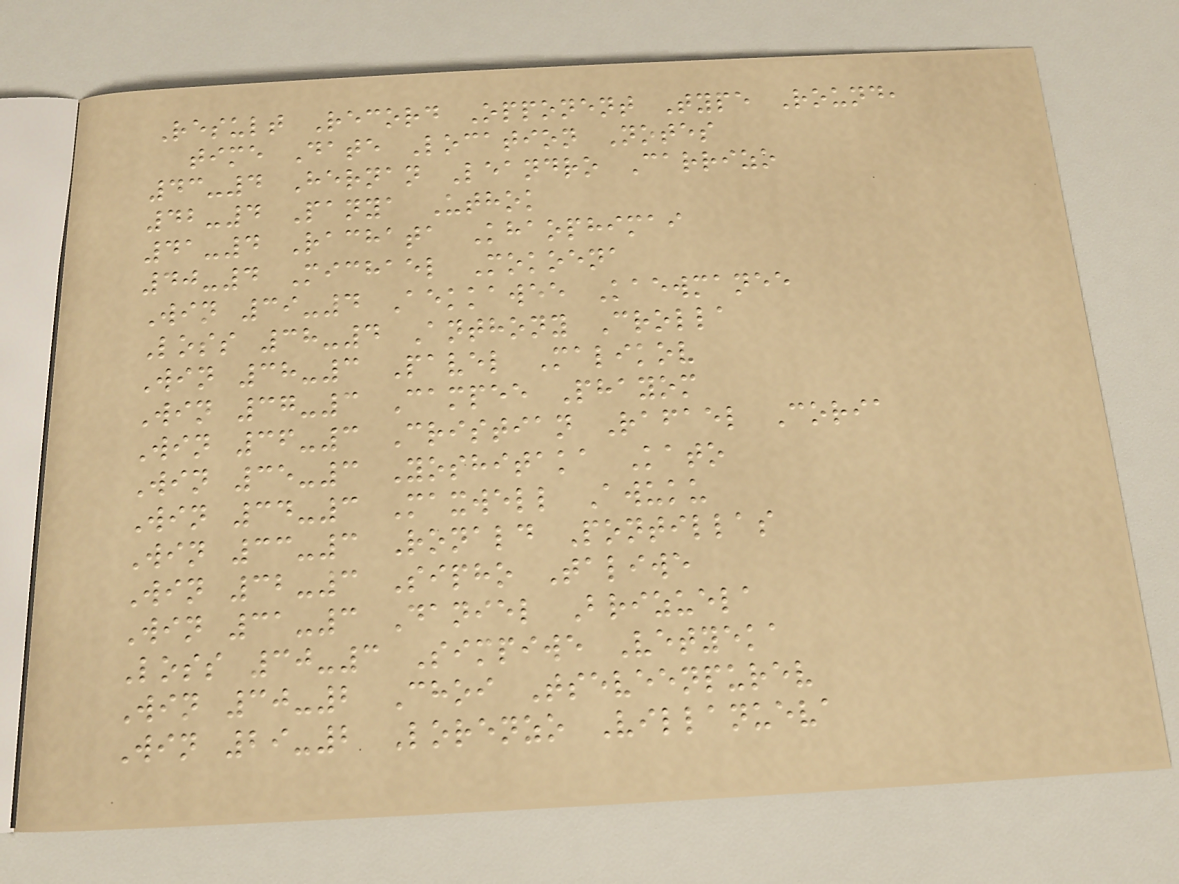Result Record Opponent Type Round,
time Date Location Notes
43-4 Hernan Leandro Carrizo
42-4 Panya Uthok
41-4 Rachata Khaophimai
40-4 Michael Mokoena
Win 39-4 Aekkawee Kaewmanee
Loss 38-4 Anthony Crolla
Win 38-3 Pavel Malikov
Win 37-3 Campee Phayom
Win 36-3 Cristian Rafael Coria
Win 35-3 Yoshitaka Kato
Win 34-3 Maxwell Awuku
Win 33-3 Ronald Pontillas
Win 32-3 Sipho Taliwe
Win 31-3 Daniel Brizuela
Loss 30-3 Simpiwe Vetyeka
Win 30-2 Choi Tseveenpurev
Win 29-2 Lorenzo Villanueva
